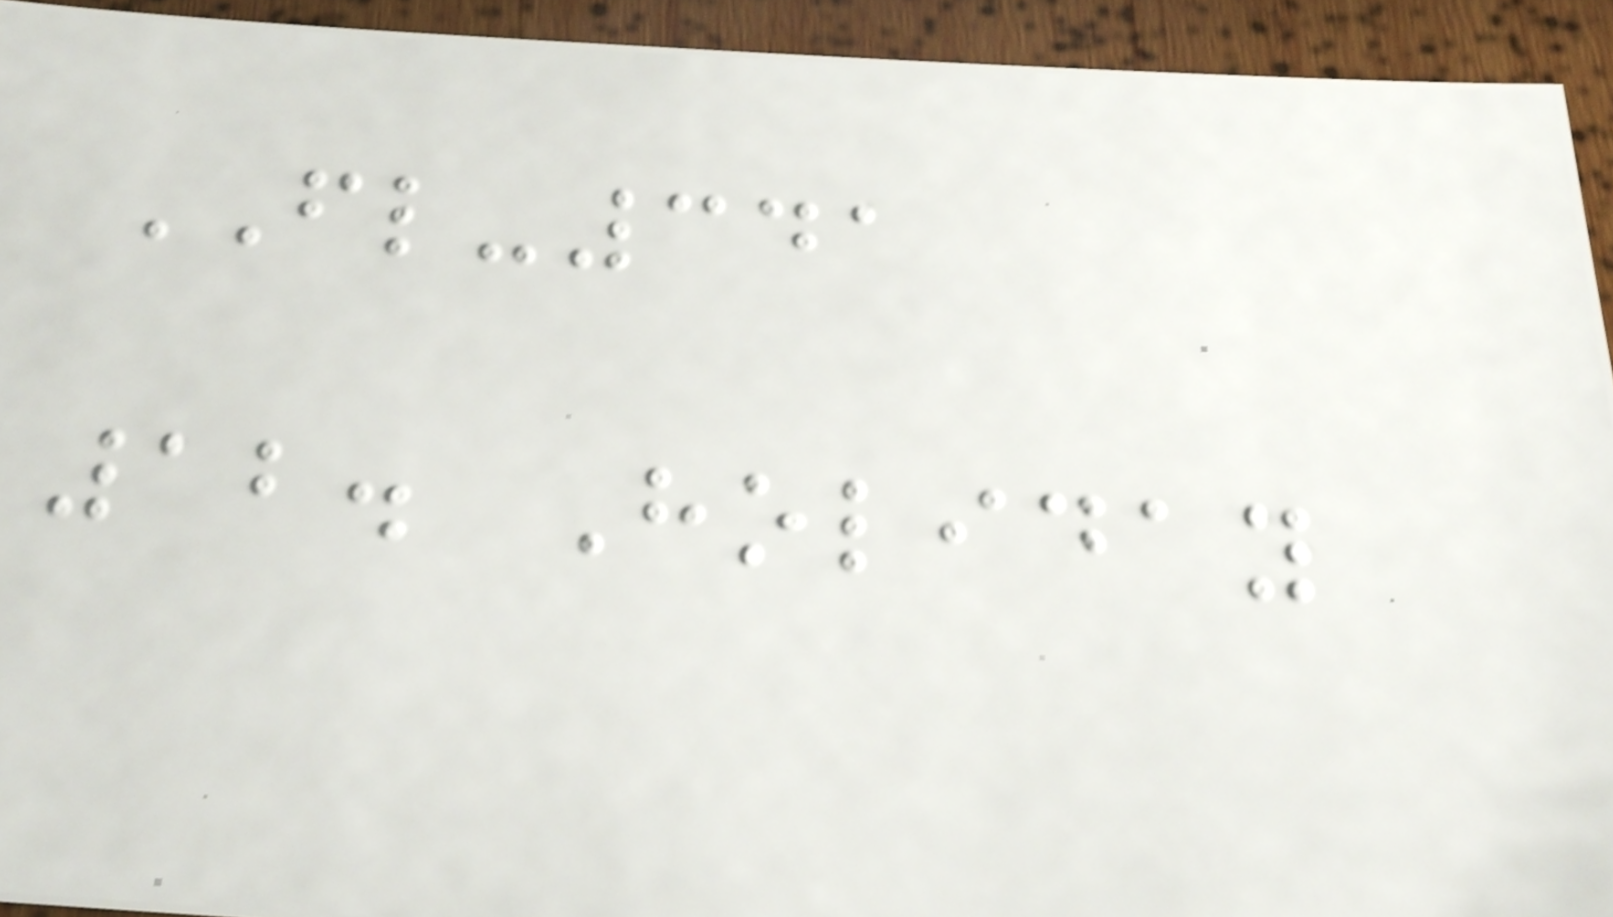FL-341
12. Holiday
